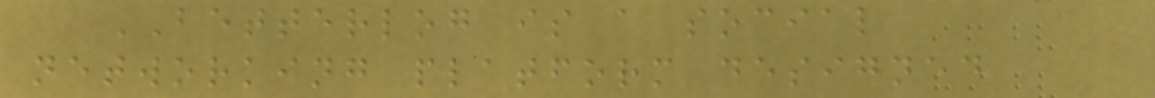BETTERLOG is a social
networking platform designed
